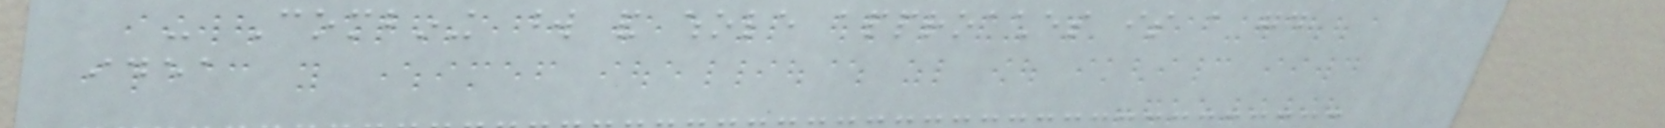- Combining word and whole approaches is a good
idea
